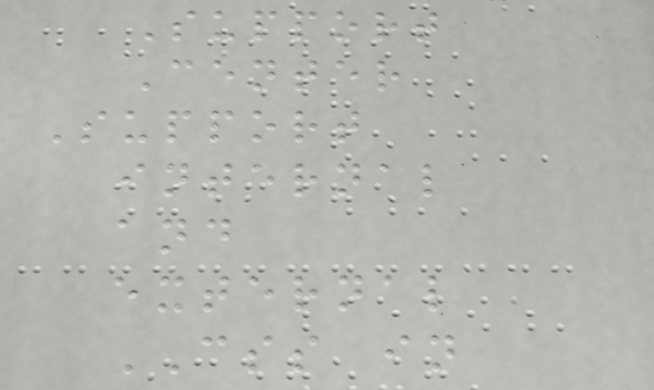Support
Center
Support
internal
and
external
CSS in
